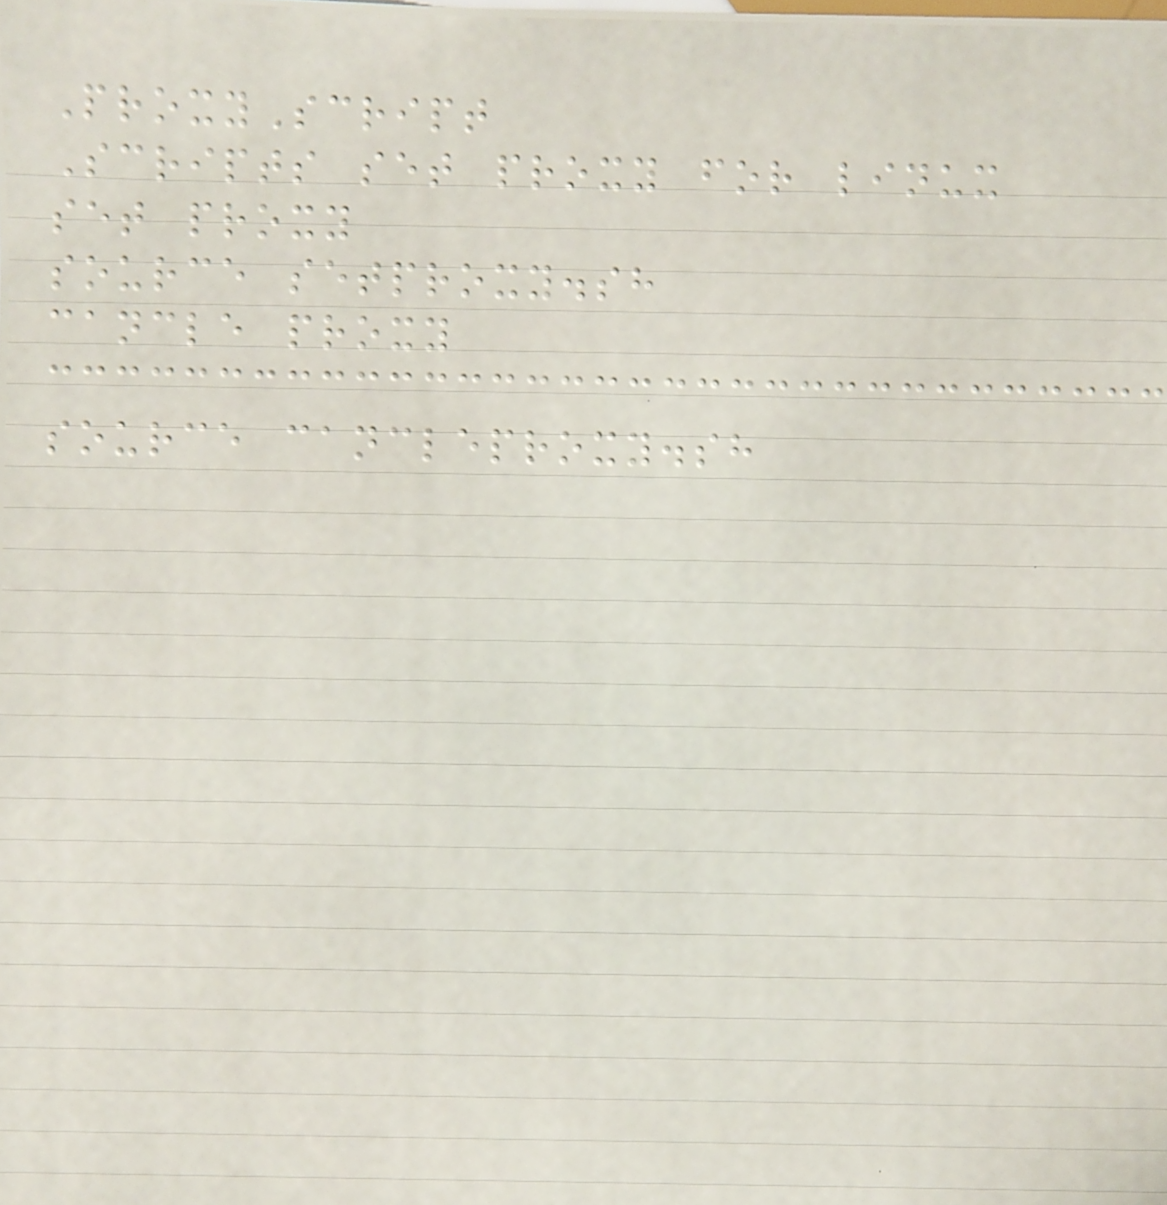ProxyScript
Scripts set proxy for linux
set proxy
source setproxy.sh
cancle proxy
source cancleproxy.sh
